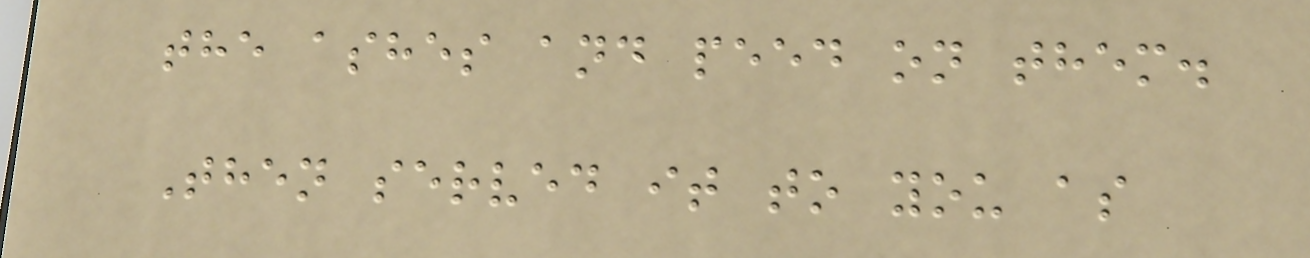the ashes and peed on them.
Then served it to you as
